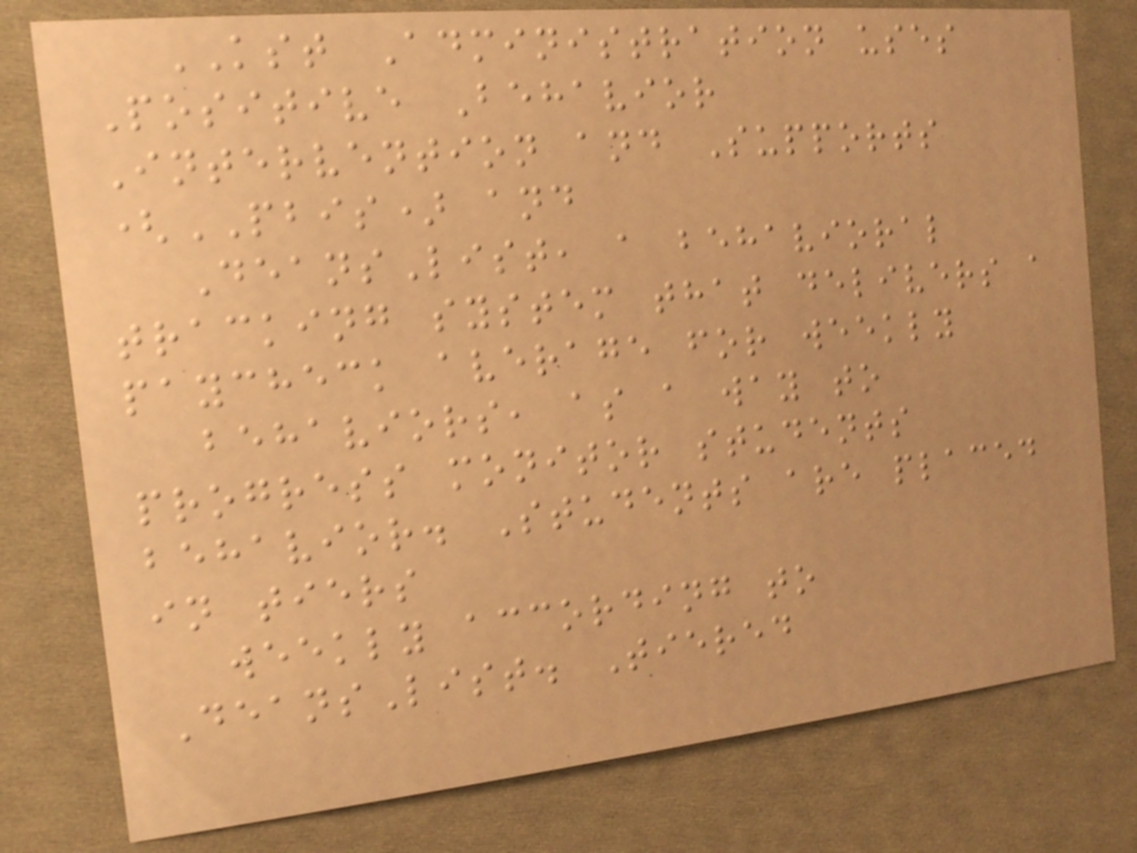KST Administration uses
Positive Behavior
Intervention and Supports
(PBIS) and
DeansList, a behavioral
tracking system that delivers a
paycheck average for weekly
behaviors, as a way to
progress monitor students
behavior. Students are placed
in tiers
weekly according to
DeansList. Tiered
